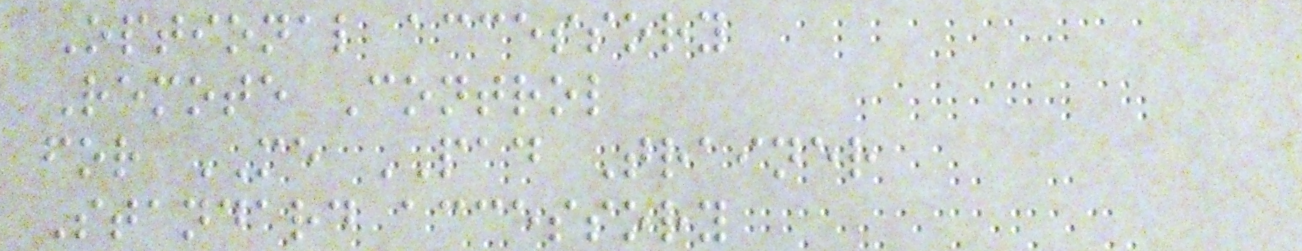Optional accessory
Remote Control
for ME PAD Trainer
Standard accessory
